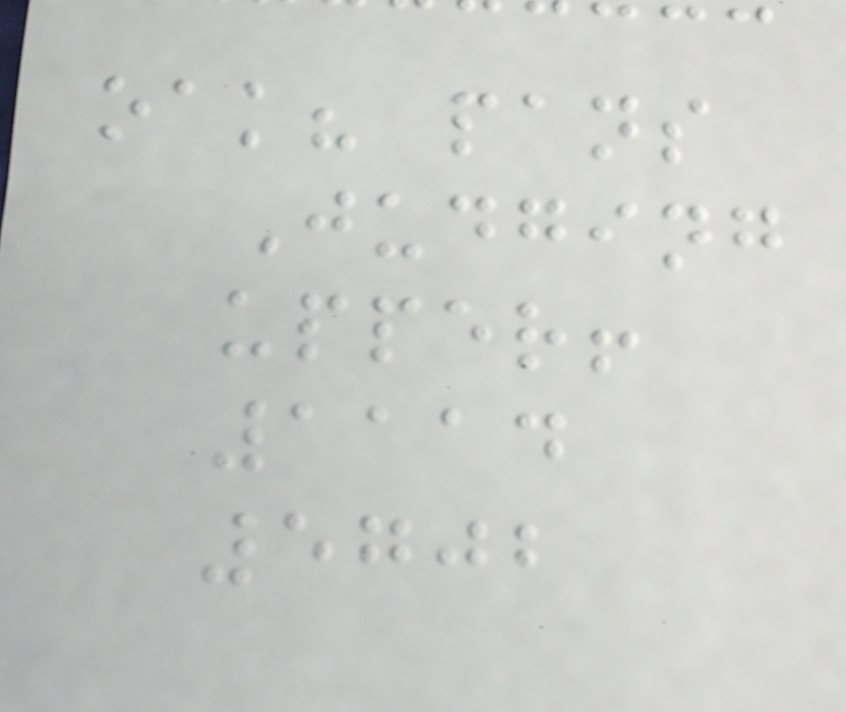oak? pans
Judging
upper!
1114
5702
